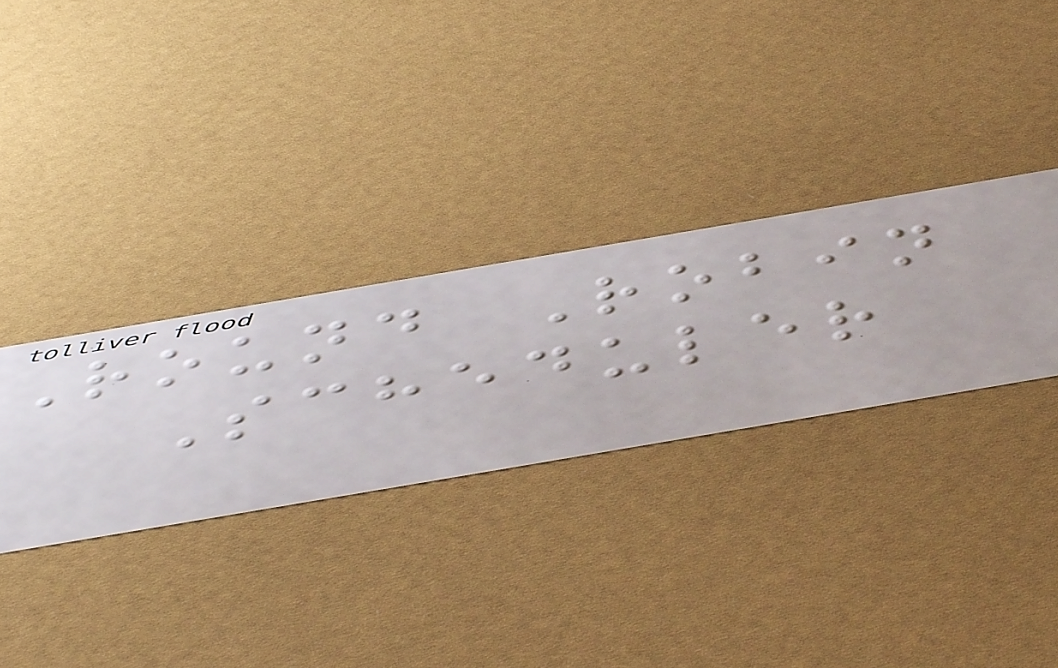Round Robin
Scheduler
